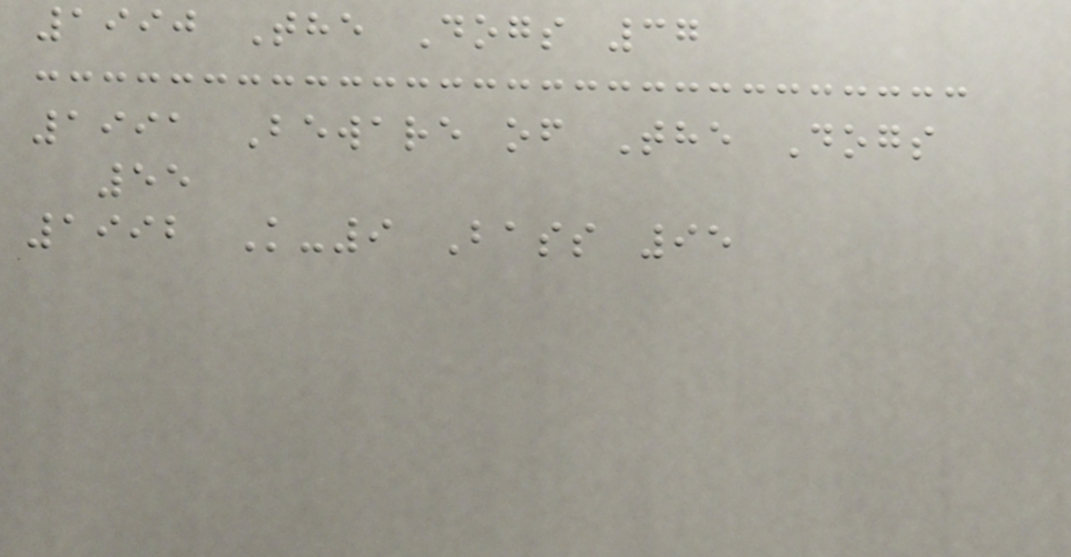1990 The Dogs 37
1991 Beware of The Dogs
55
1992 K-9 Bass 95
